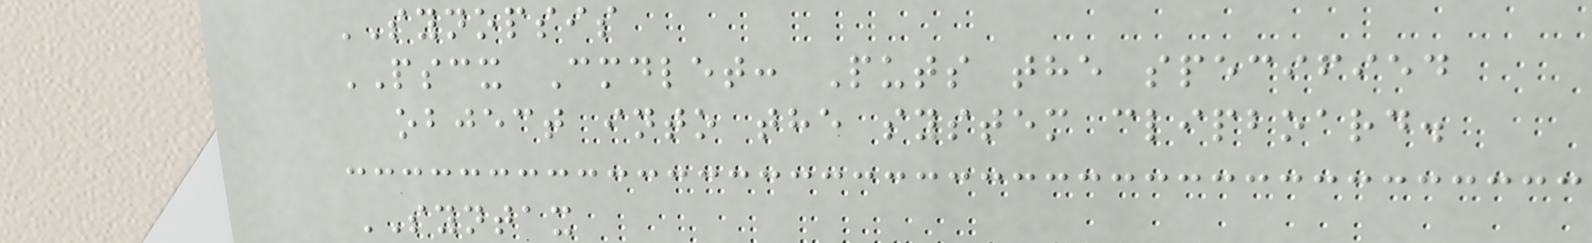SYNOPSIS
PSCX Cmdlet: Puts the specified
object into the system clipboard.
SYNTAX
